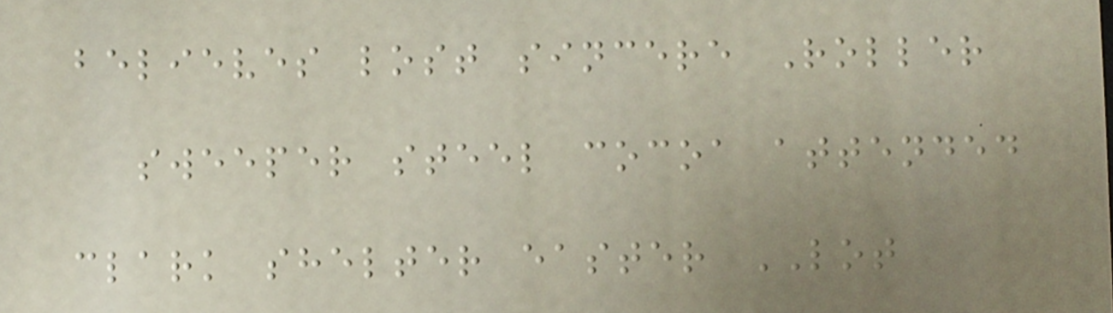believes lost sincere Roller
sweeper steel cocoa attended
clark shelter easter LOT
